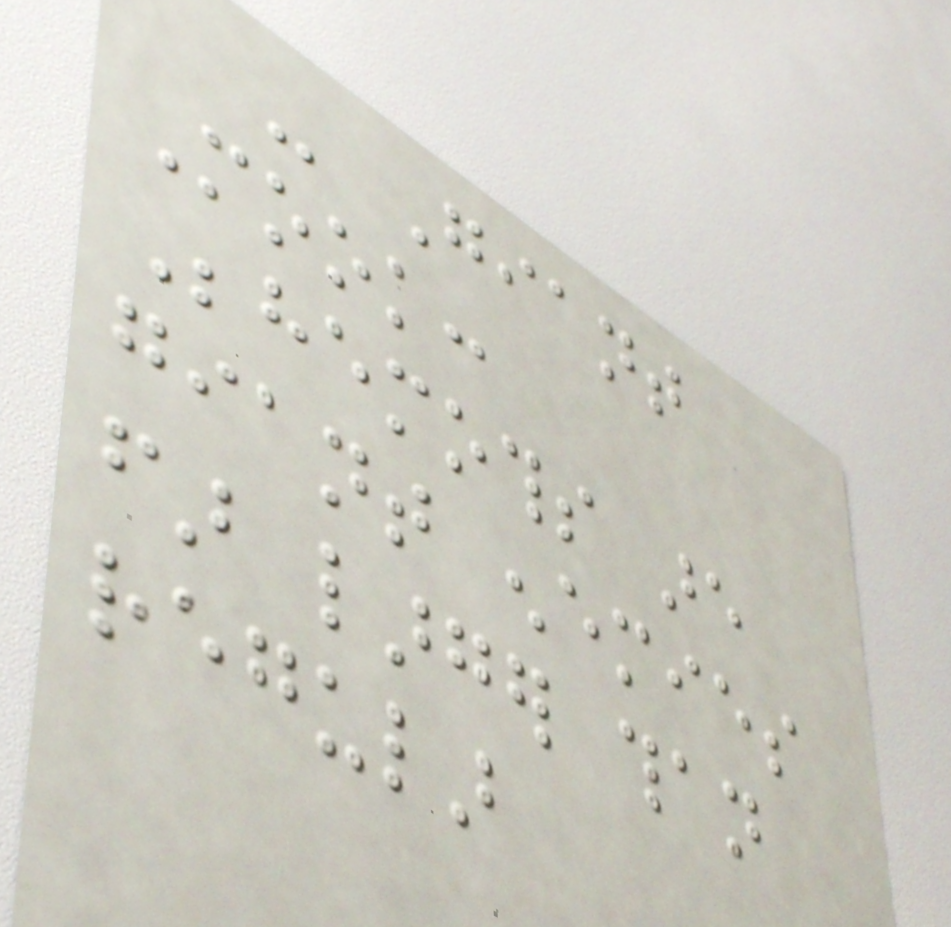- Giant
Mook:
Behemoths are
giant enemies
far larger than
regular
